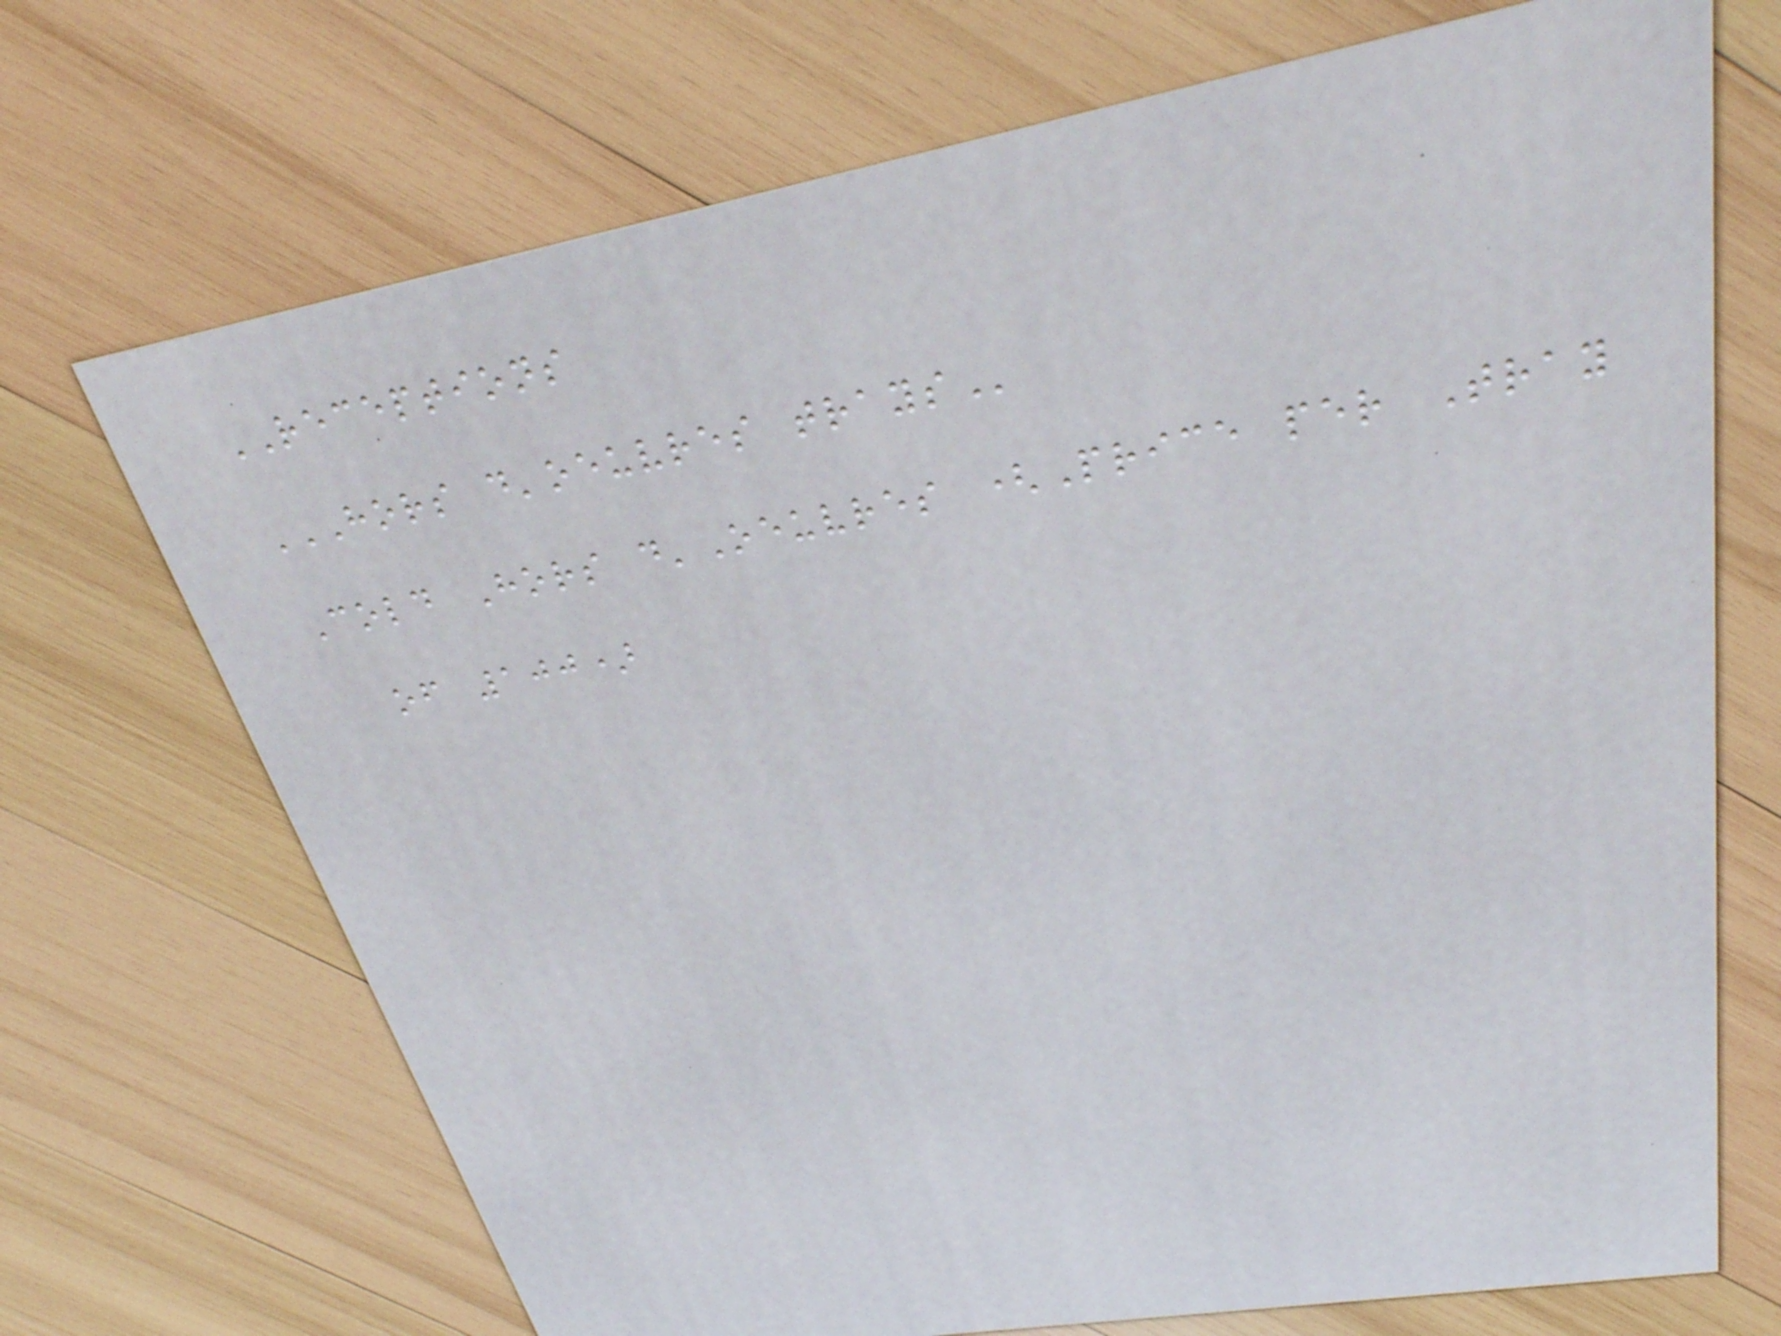RECEPTIONS
HORS D'OEUVRES TRAYS
Cold Hors d'Oeuvres (Price per Tray
of 100)
